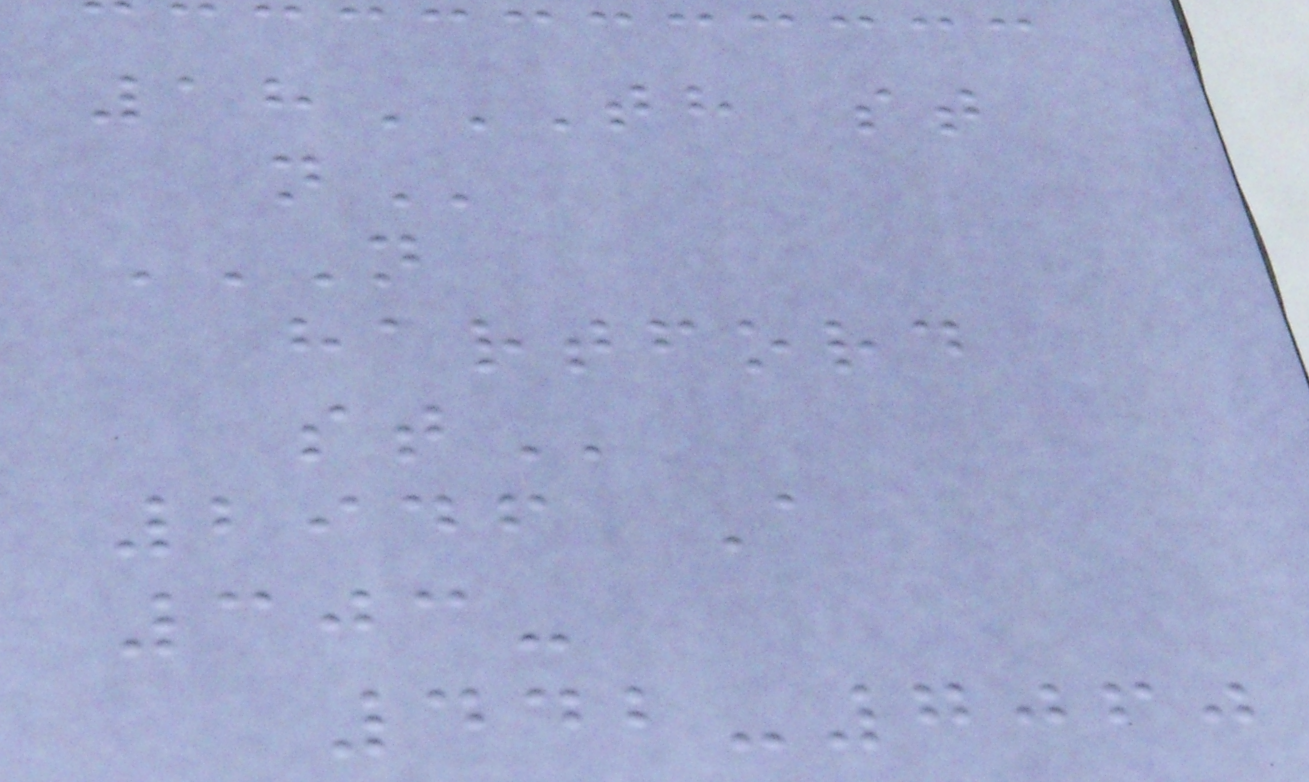18TH ST
N
N
HARTFORD
ST
2946 A
303-
442-7060
